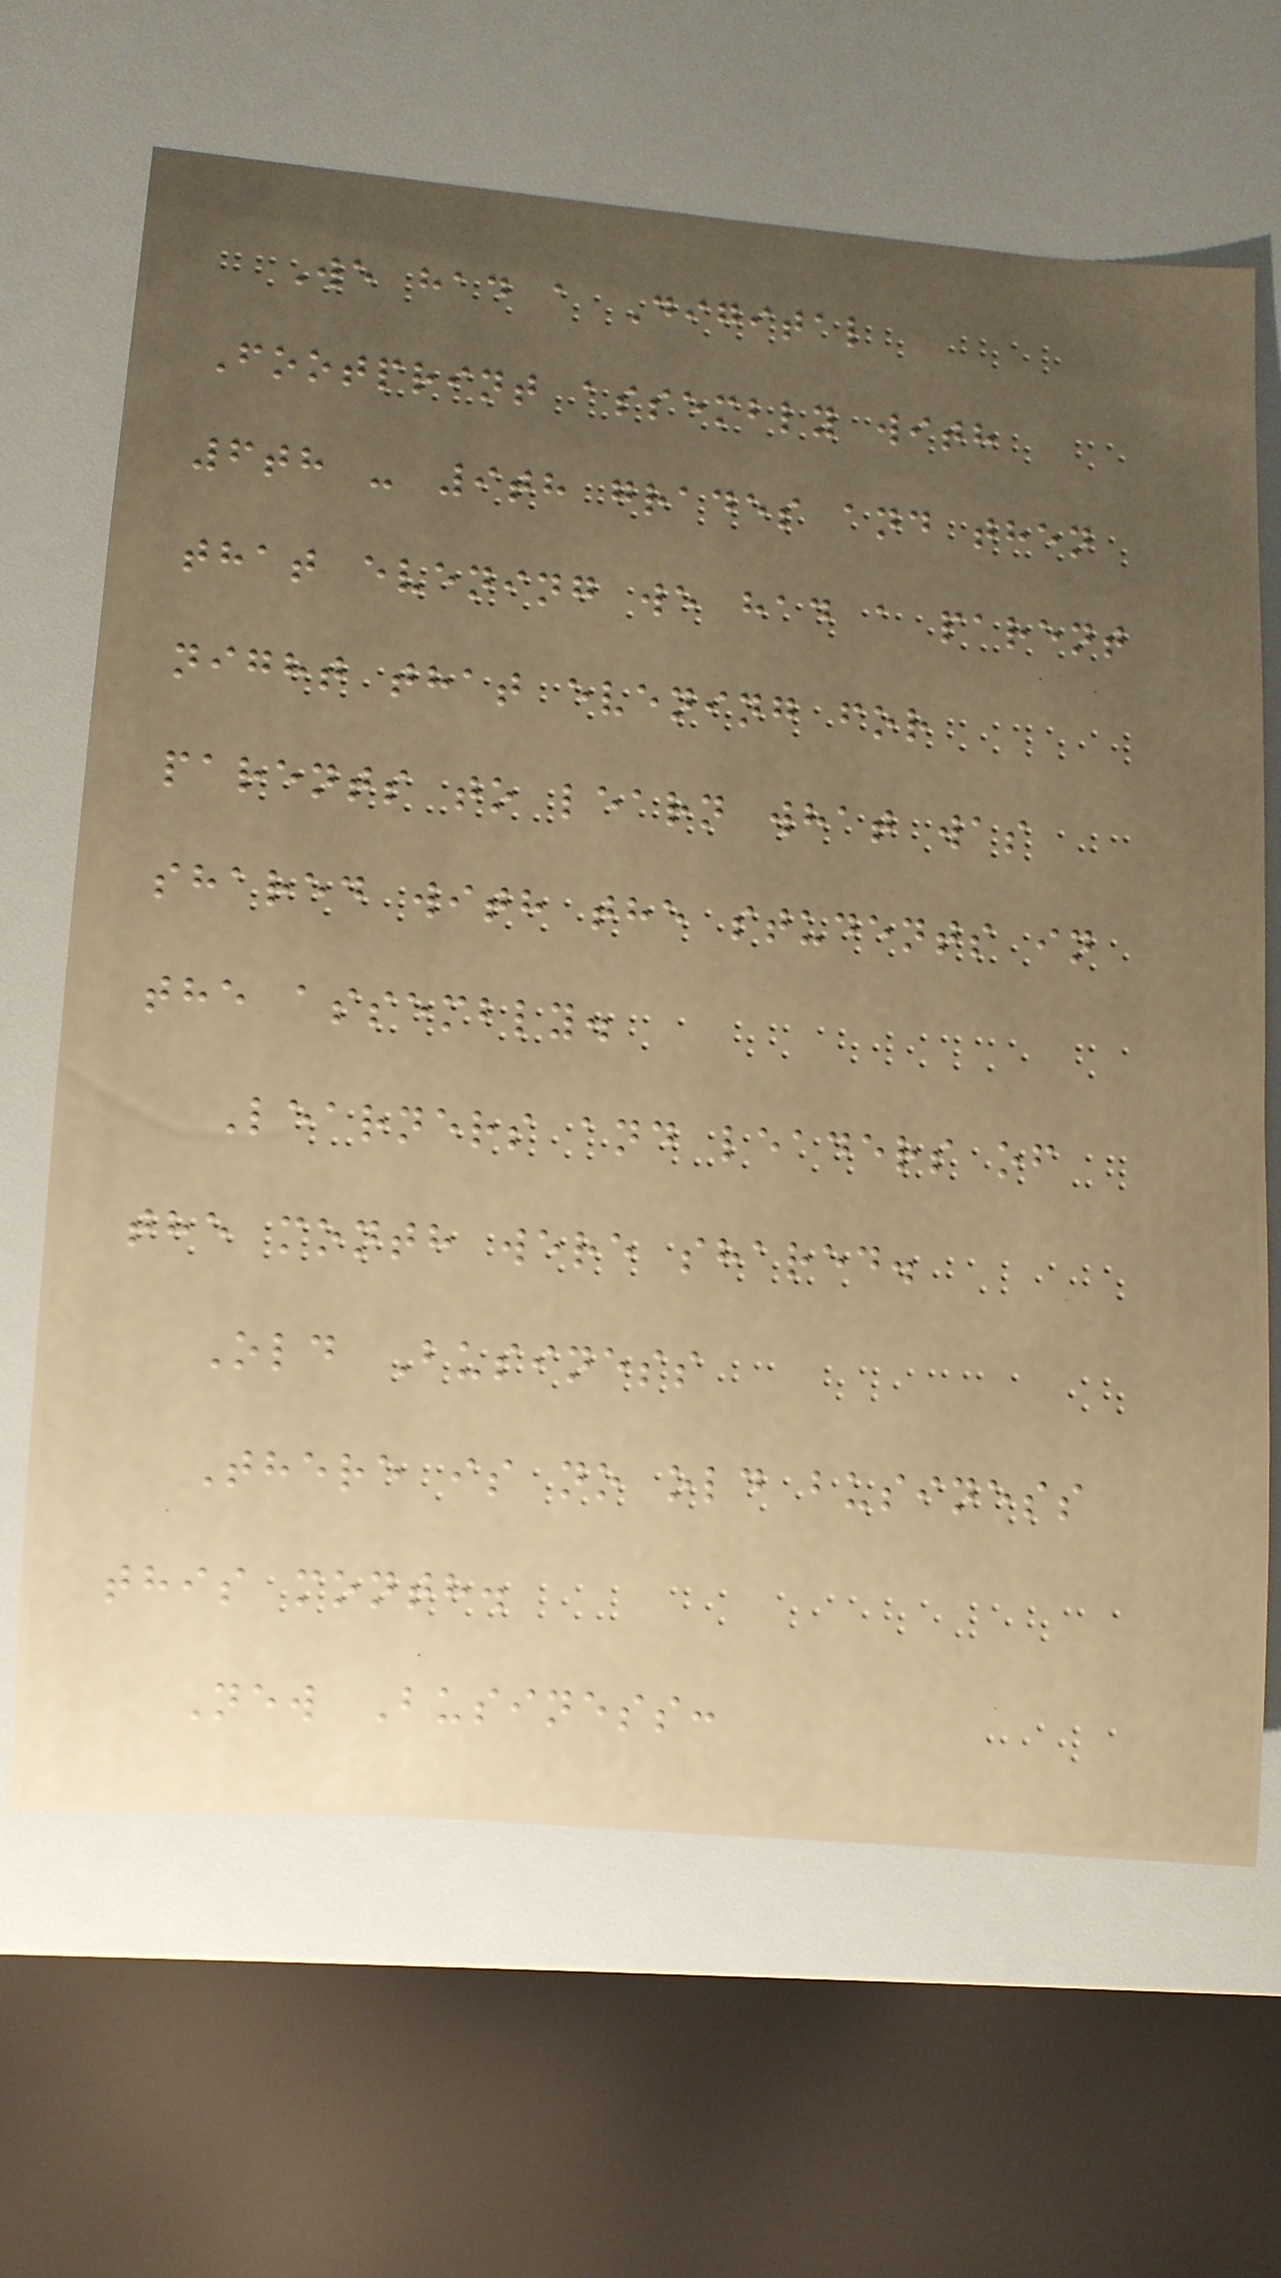We had a Digital
Footprint assembly with
6th - 9th grades and then
that evening we had a parent
night that evening for
parents to learn what was
shared with the students in
the assembly.
Learners and leaders of
the month were shared.
Old Business
There is no old business
this month.
New Business:
